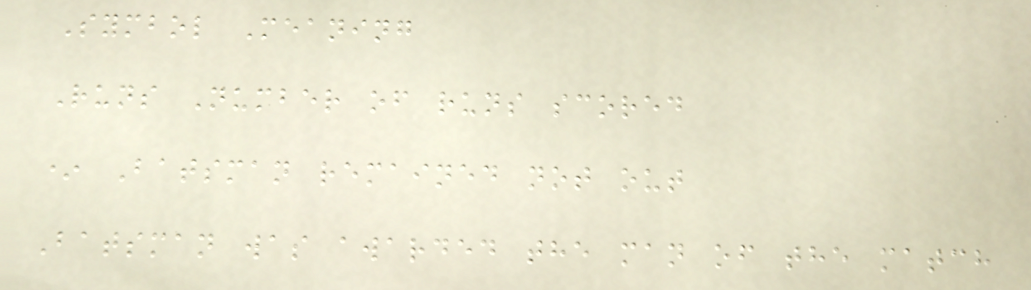Symbol Meaning
Runs Number of runs scored
* Batsman remained not out
Batsman was awarded the man of the match
